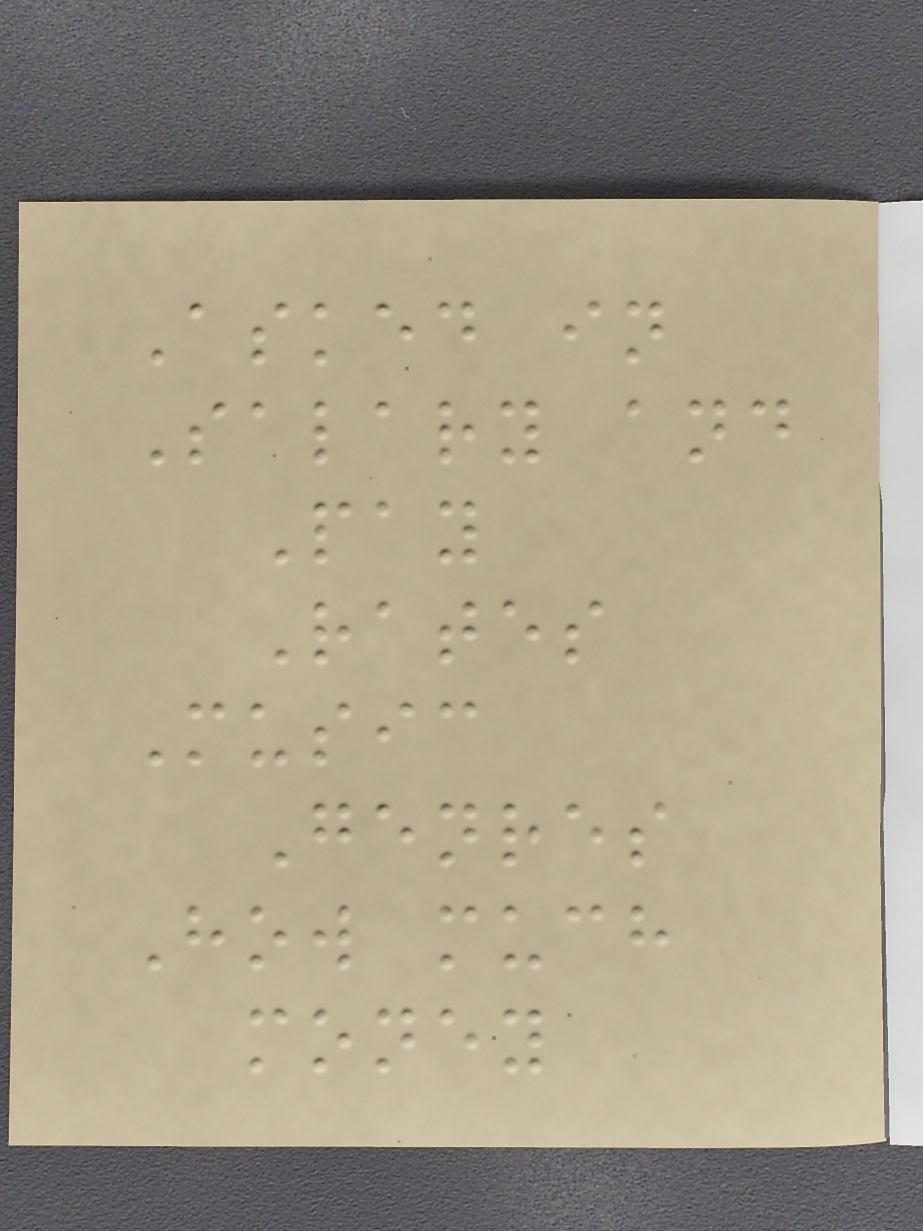Asked in
Salary and
Pay
Rates
Music
Genres
How much
money
